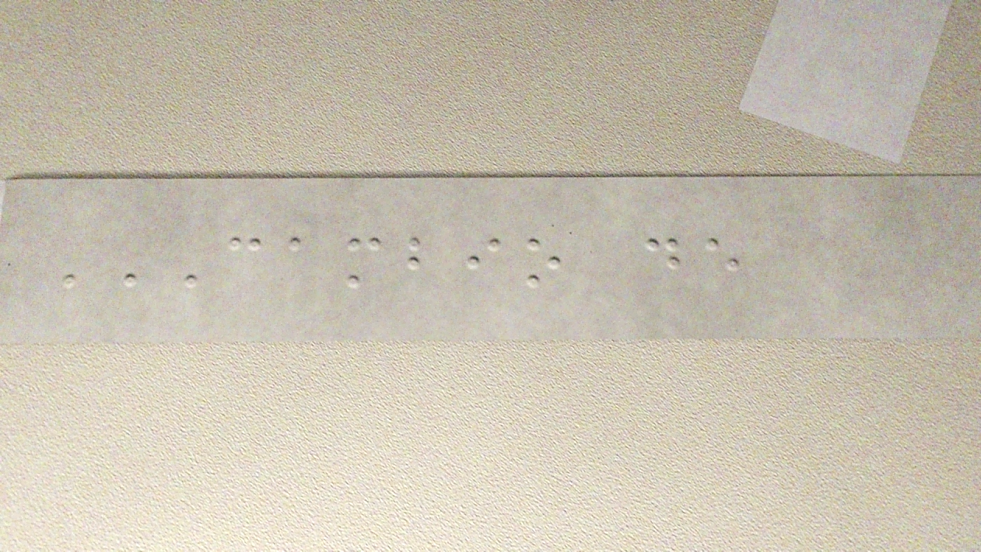CAMBIO DE
